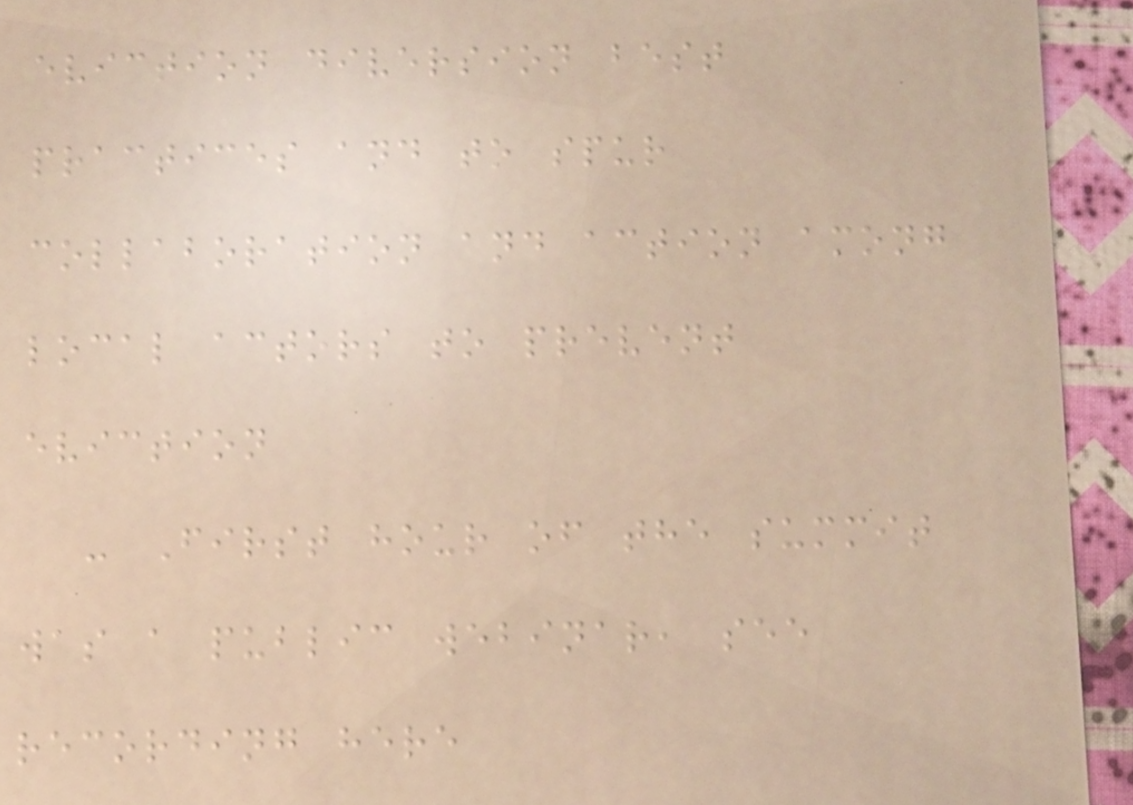eviction diversion best
practices and to spur
collaboration and action among
local actors to prevent
eviction
- First hour of the summit
was a public webinar, see
recording here
